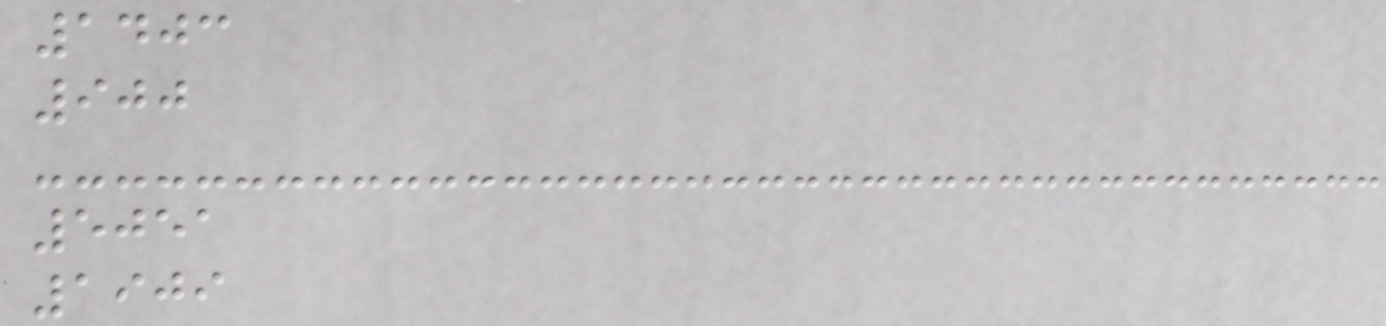1403
900
5051
1909
